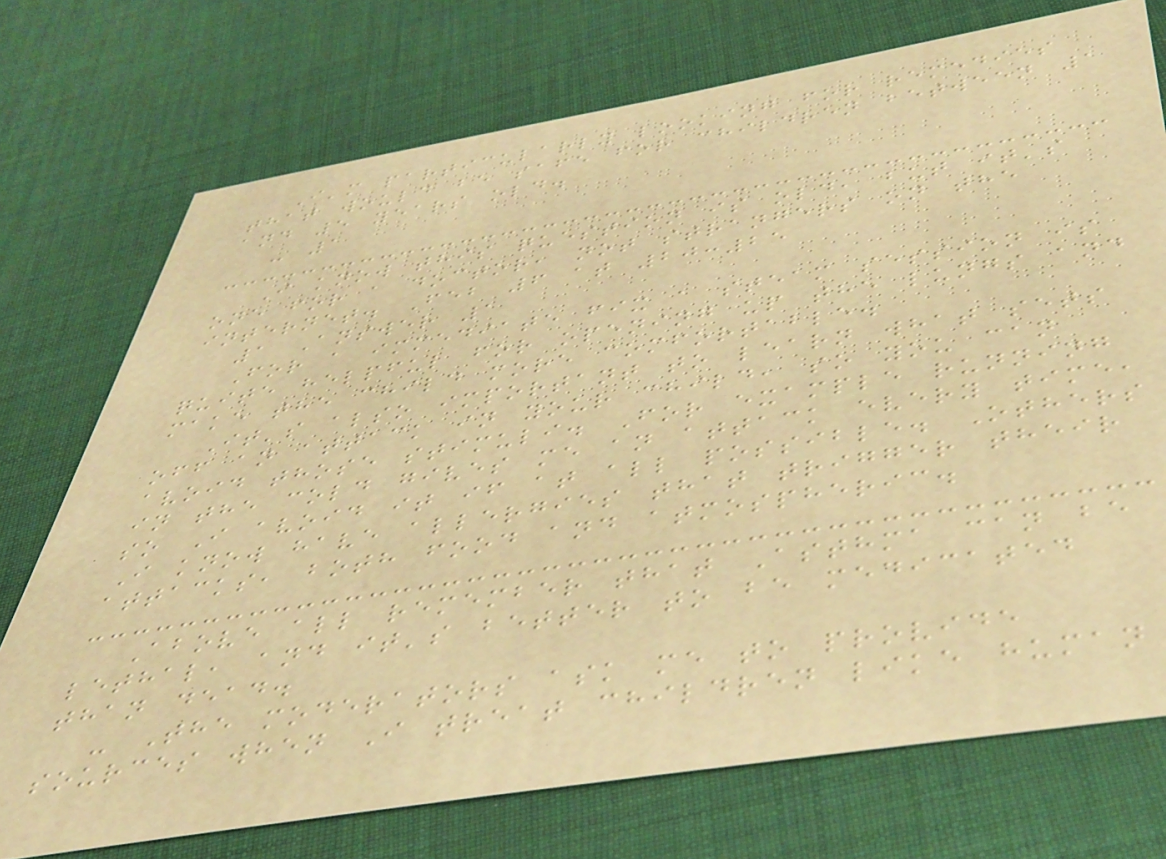I'm particularly looking for remedies
that would be safe for children between 1
and 5 years old.
- 1
I know this question is old, but it's
one for a doctor, not strangers on the
internet. Feb 6 at 20:25
1 Answer 1
For a immediate fix a steam session is
quite helpful for opening up the lungs and
make the child more comfortable.
It's also important to learn what sets
off an attack in your child, so you can
avoid those stimuli. For example running
in the cold gives me an attack every time,
so I avoid it if at all possible. Others
I know have allergies that trigger their
attacks, both food and atmospheric.
Above all remember that Asthma can be
lethal, and it's better to be medicated
than dead.
- The moderators ask me to provide
sources when I treat children like human
